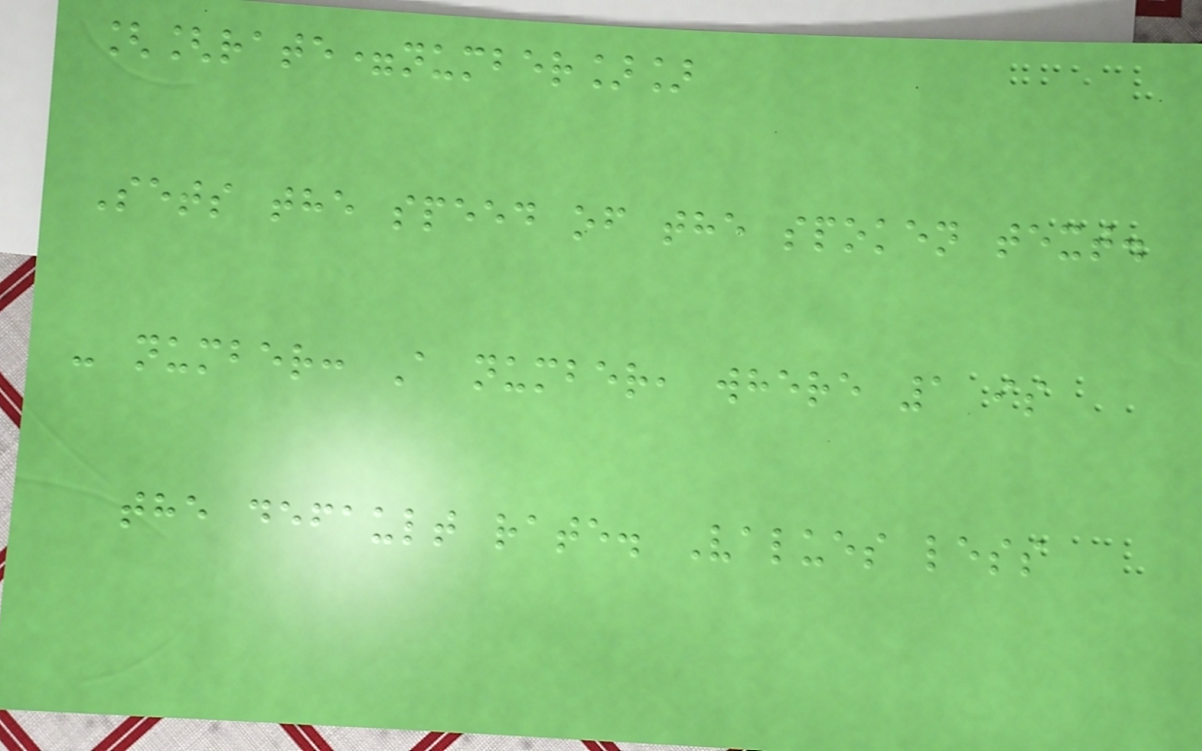[[rate=number]]
Sets the speed of the spoken text.
- number: A number, where 1 is
the default rate. Values less
